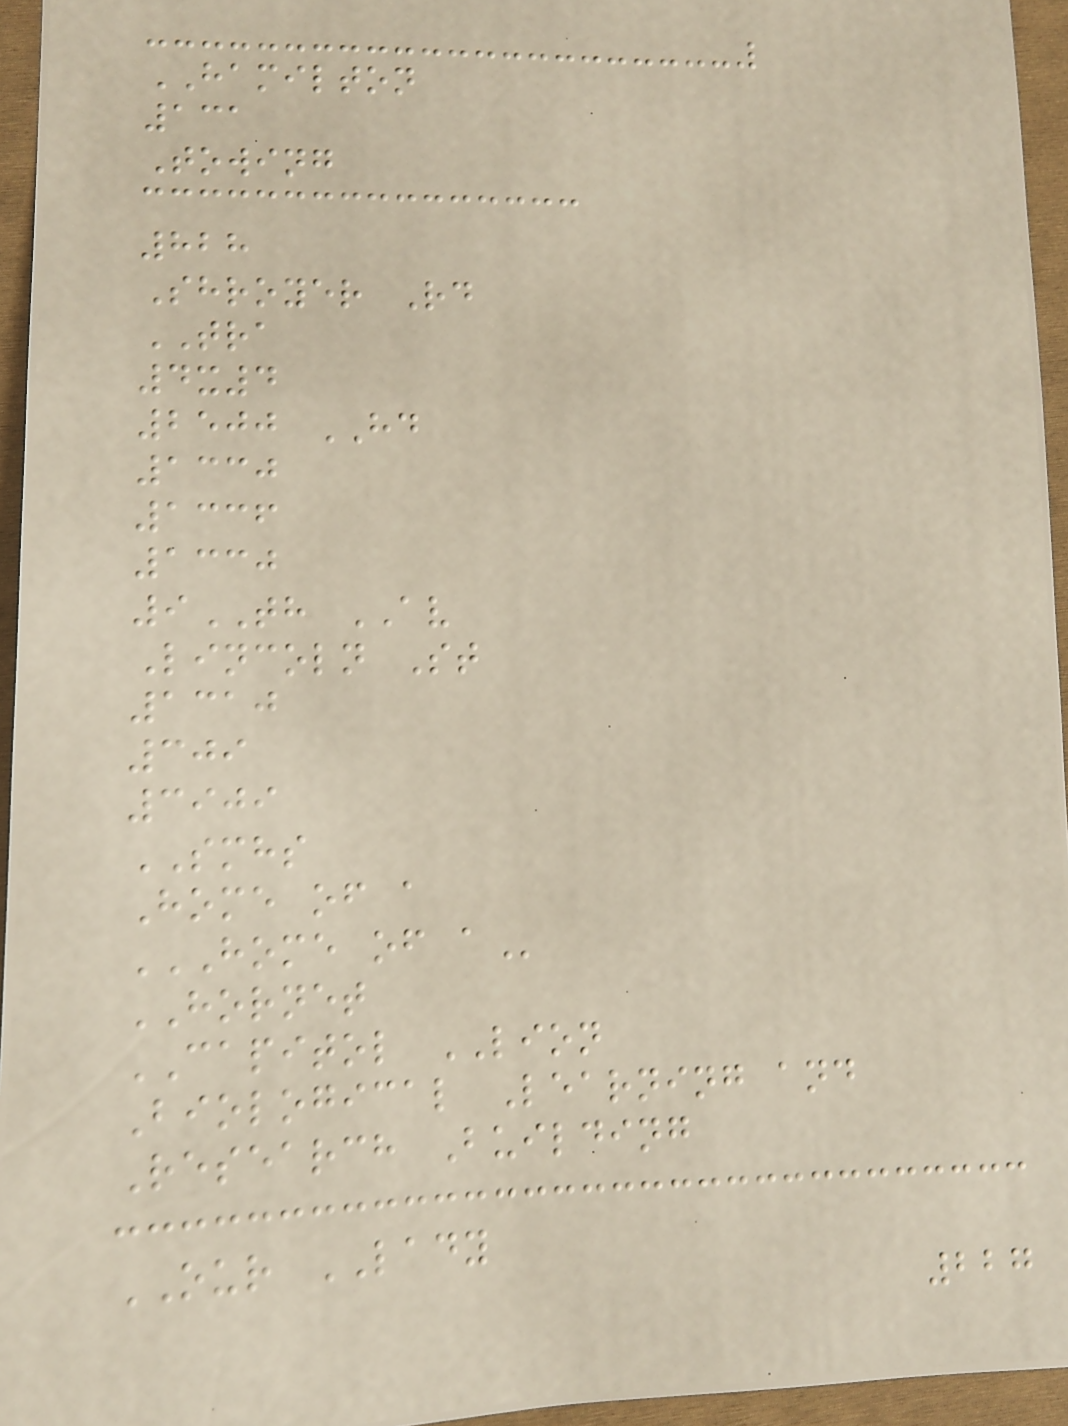HAMILTON
131
Towing
828
Shroyer Rd
TRA
4x4
2500 HD
1330
1336
1330
9TH AV
Lincoln St
1310
309
3909
SMHS
Home of a
HOME OF A
HORNET
CAPITOL LION
Biological Learning and
Research Building
OUR LADY
227
